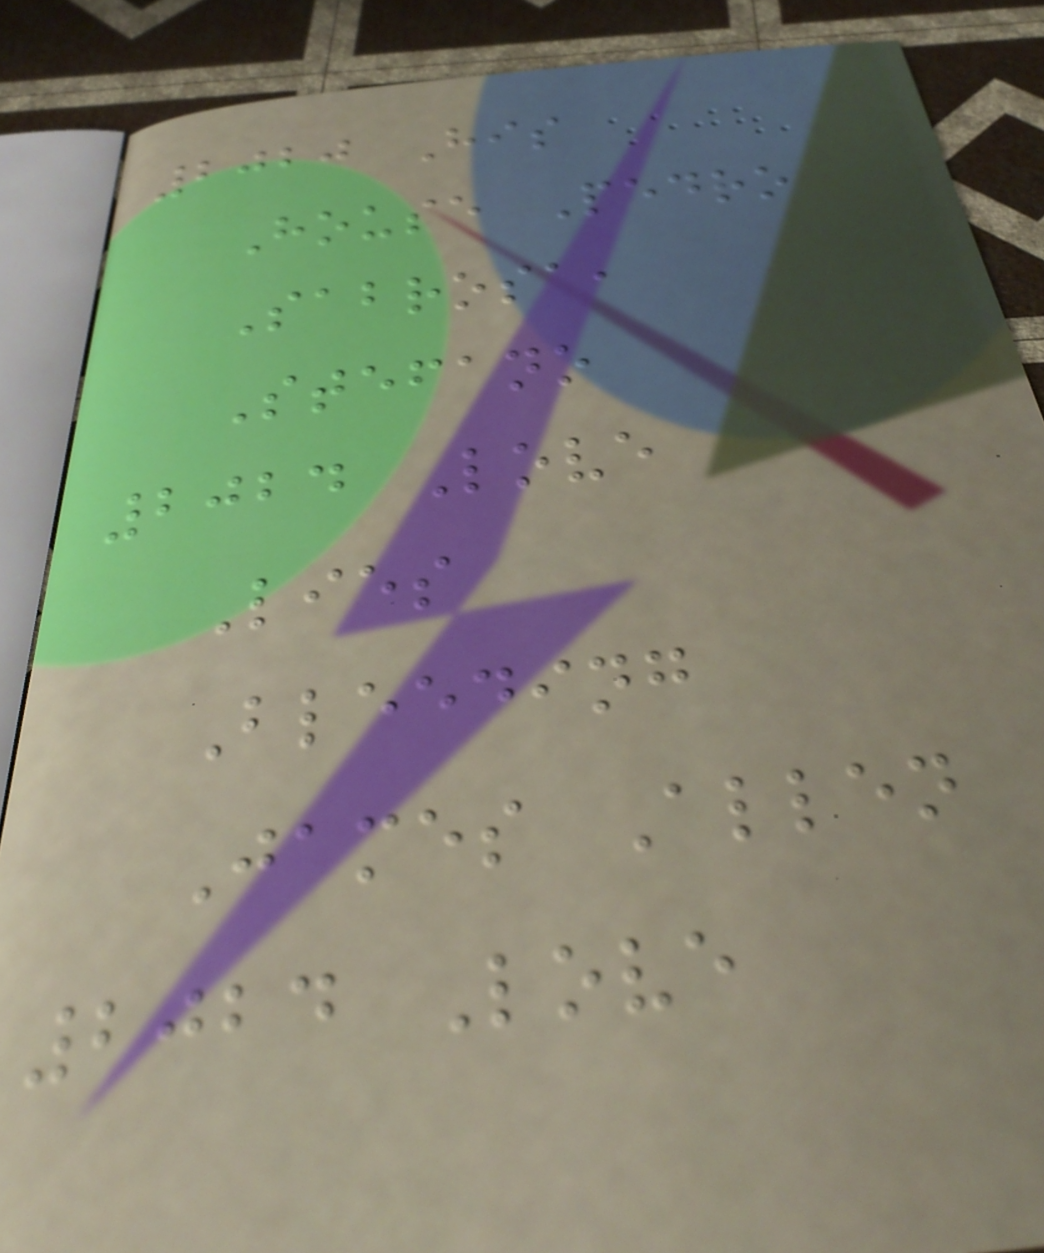2020 His
House Pedro
Sabrosa,
Stefano
2024 Love
Lies
Bleeding
James Allen
2024 Love
